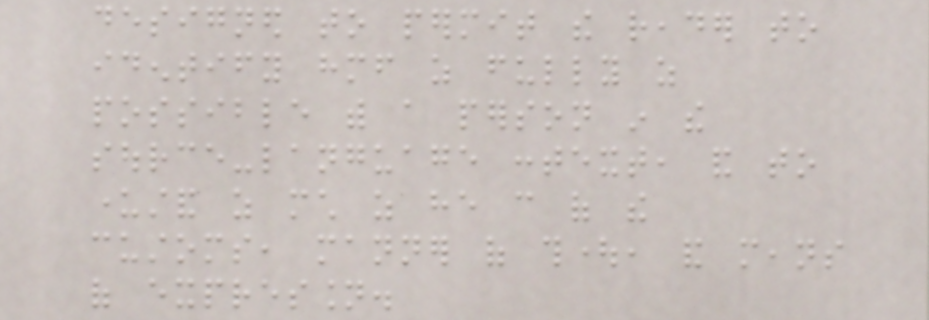designed to permit the reader to
identify himself as fully as
possible with a person in the
source-language context, and to
understand as much as he can of the
customs, manner of thought, and means
of expression.
